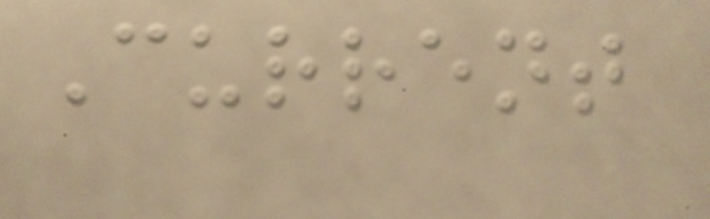Current
